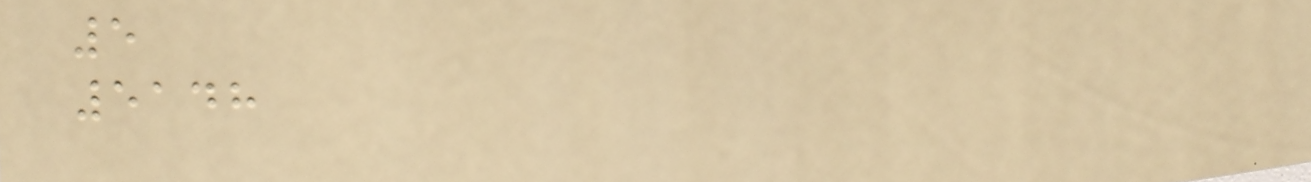5
5148
